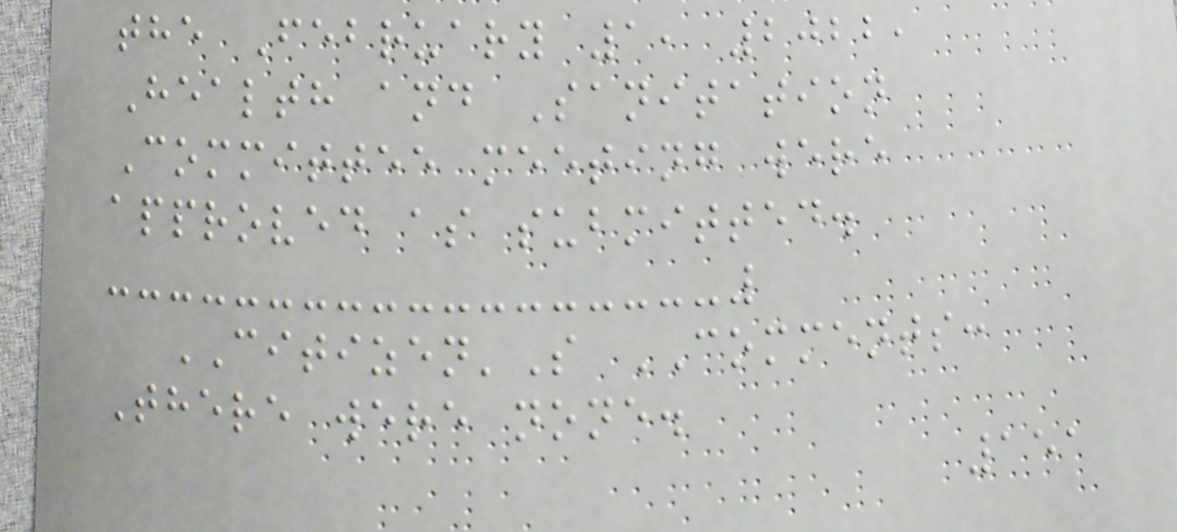the February 1, 2022,
Health and Sanitation
Committee meeting were
approved as submitted.
CITIZEN'S COMMENTS:
There were none.
151
